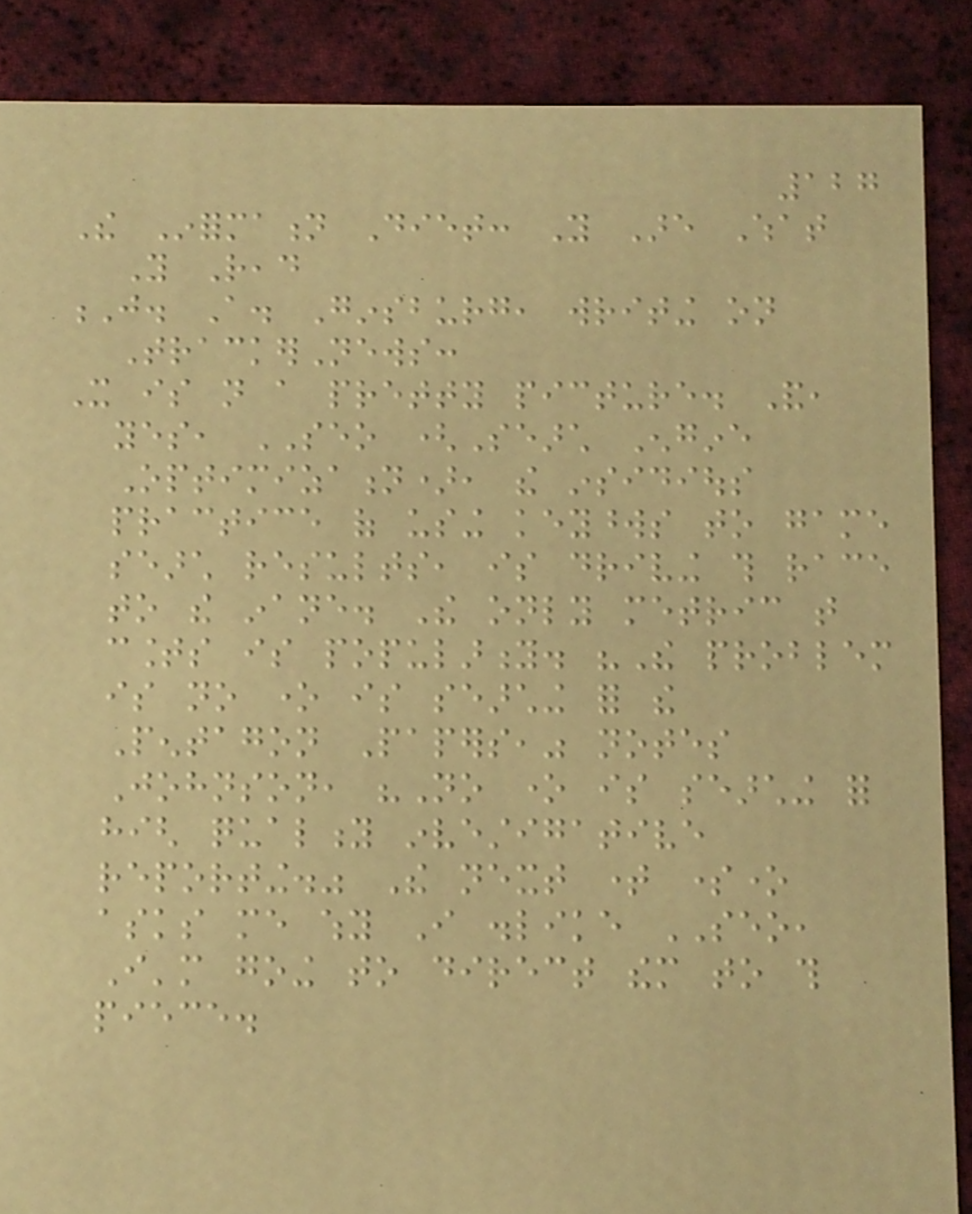127
The Information Diet: You Are What
You Read
J. A. Ginsburg, writing on
TrackerNews:
It is not a pretty picture. And,
yes, SEO (Search Engine
Optimization), the insidious
practice of using keywords to game
search results, is driving this race
to the inane. The only metric that
counts is popularity. "The problem
is no one is searching for the
Pentagon Papers," notes
Johnson, "No one is searching for
high quality investigative
reporting." The next time someone
asks me why I dislike SEO,
I'm going to direct them to this
piece.
